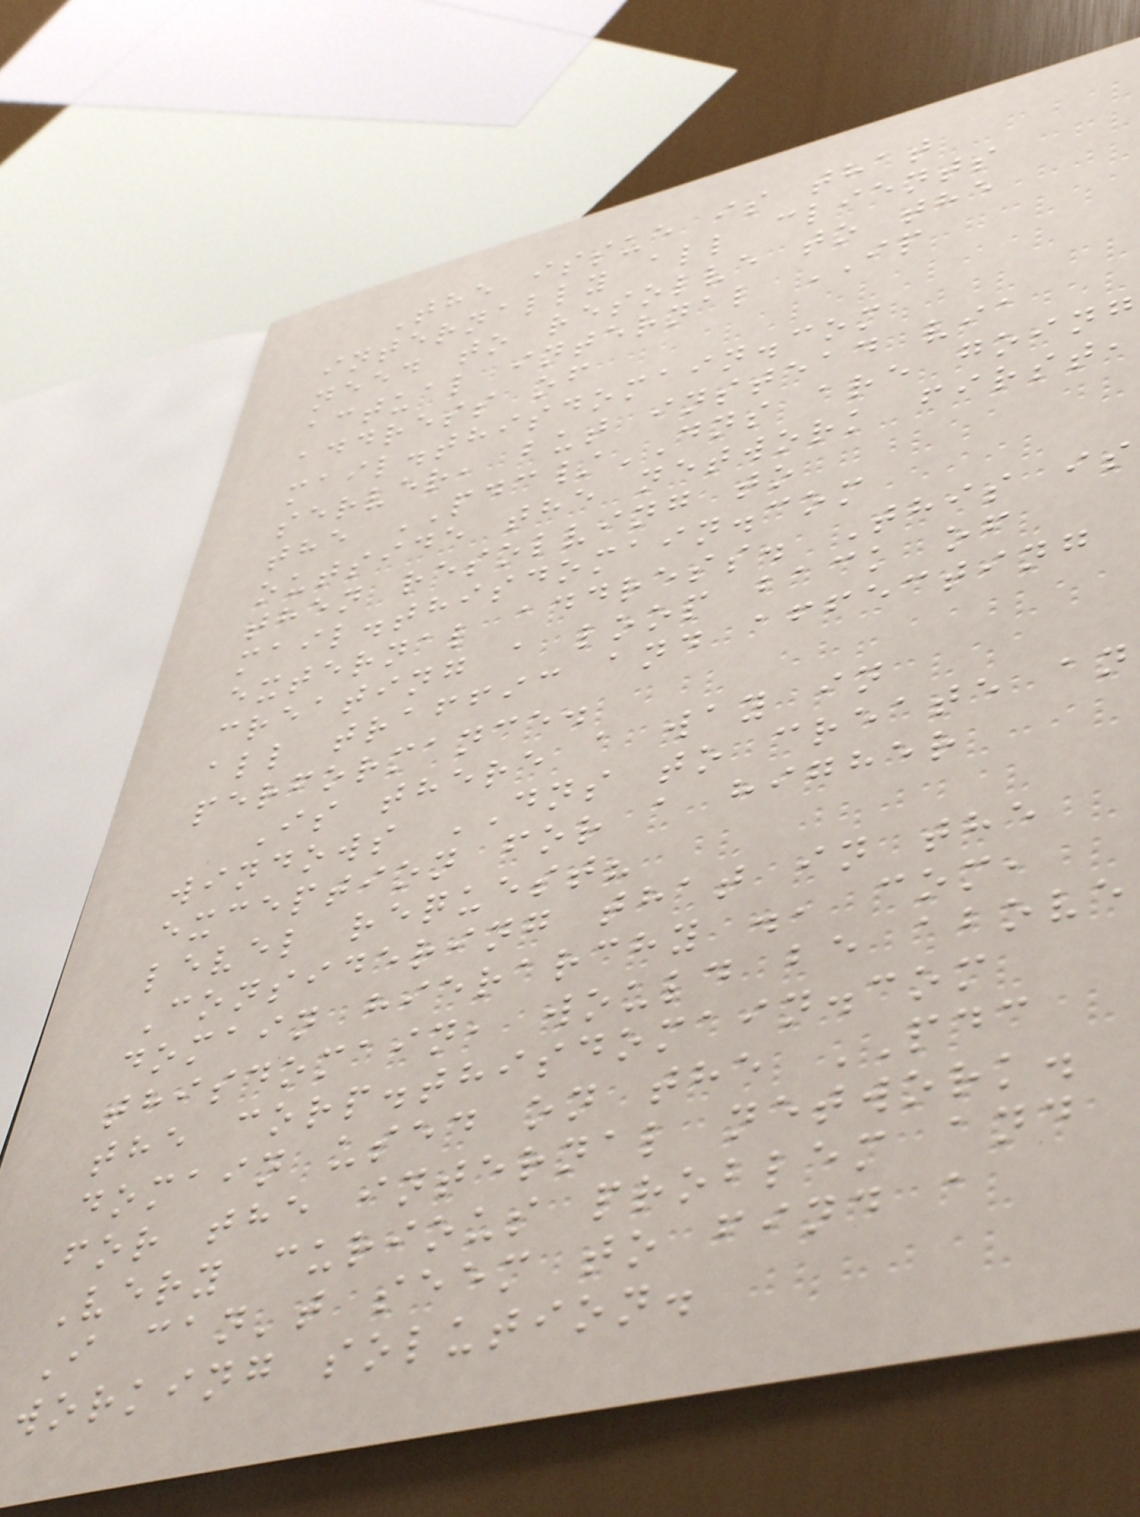The issue is that
internally all clients
need to resolve to the
actual internal IP
address of
mail.thisdomain.com
server, but instead via
the PDC/DNS are going
outside the network first,
then resolving to
mail.thisdomain.com
external address. This is
creating a loop back of
all traffic and affecting
performance.
Is there a way in
windows DNS to create an
exception for a higher
level request?
Considering that in the
domain hierarchy ., com,
thisdomain, would be above
the corp.thisdomain.com
domain used on the PDC
for the internal network.
Very curious problem and
I can't seem to find a
working solution.
